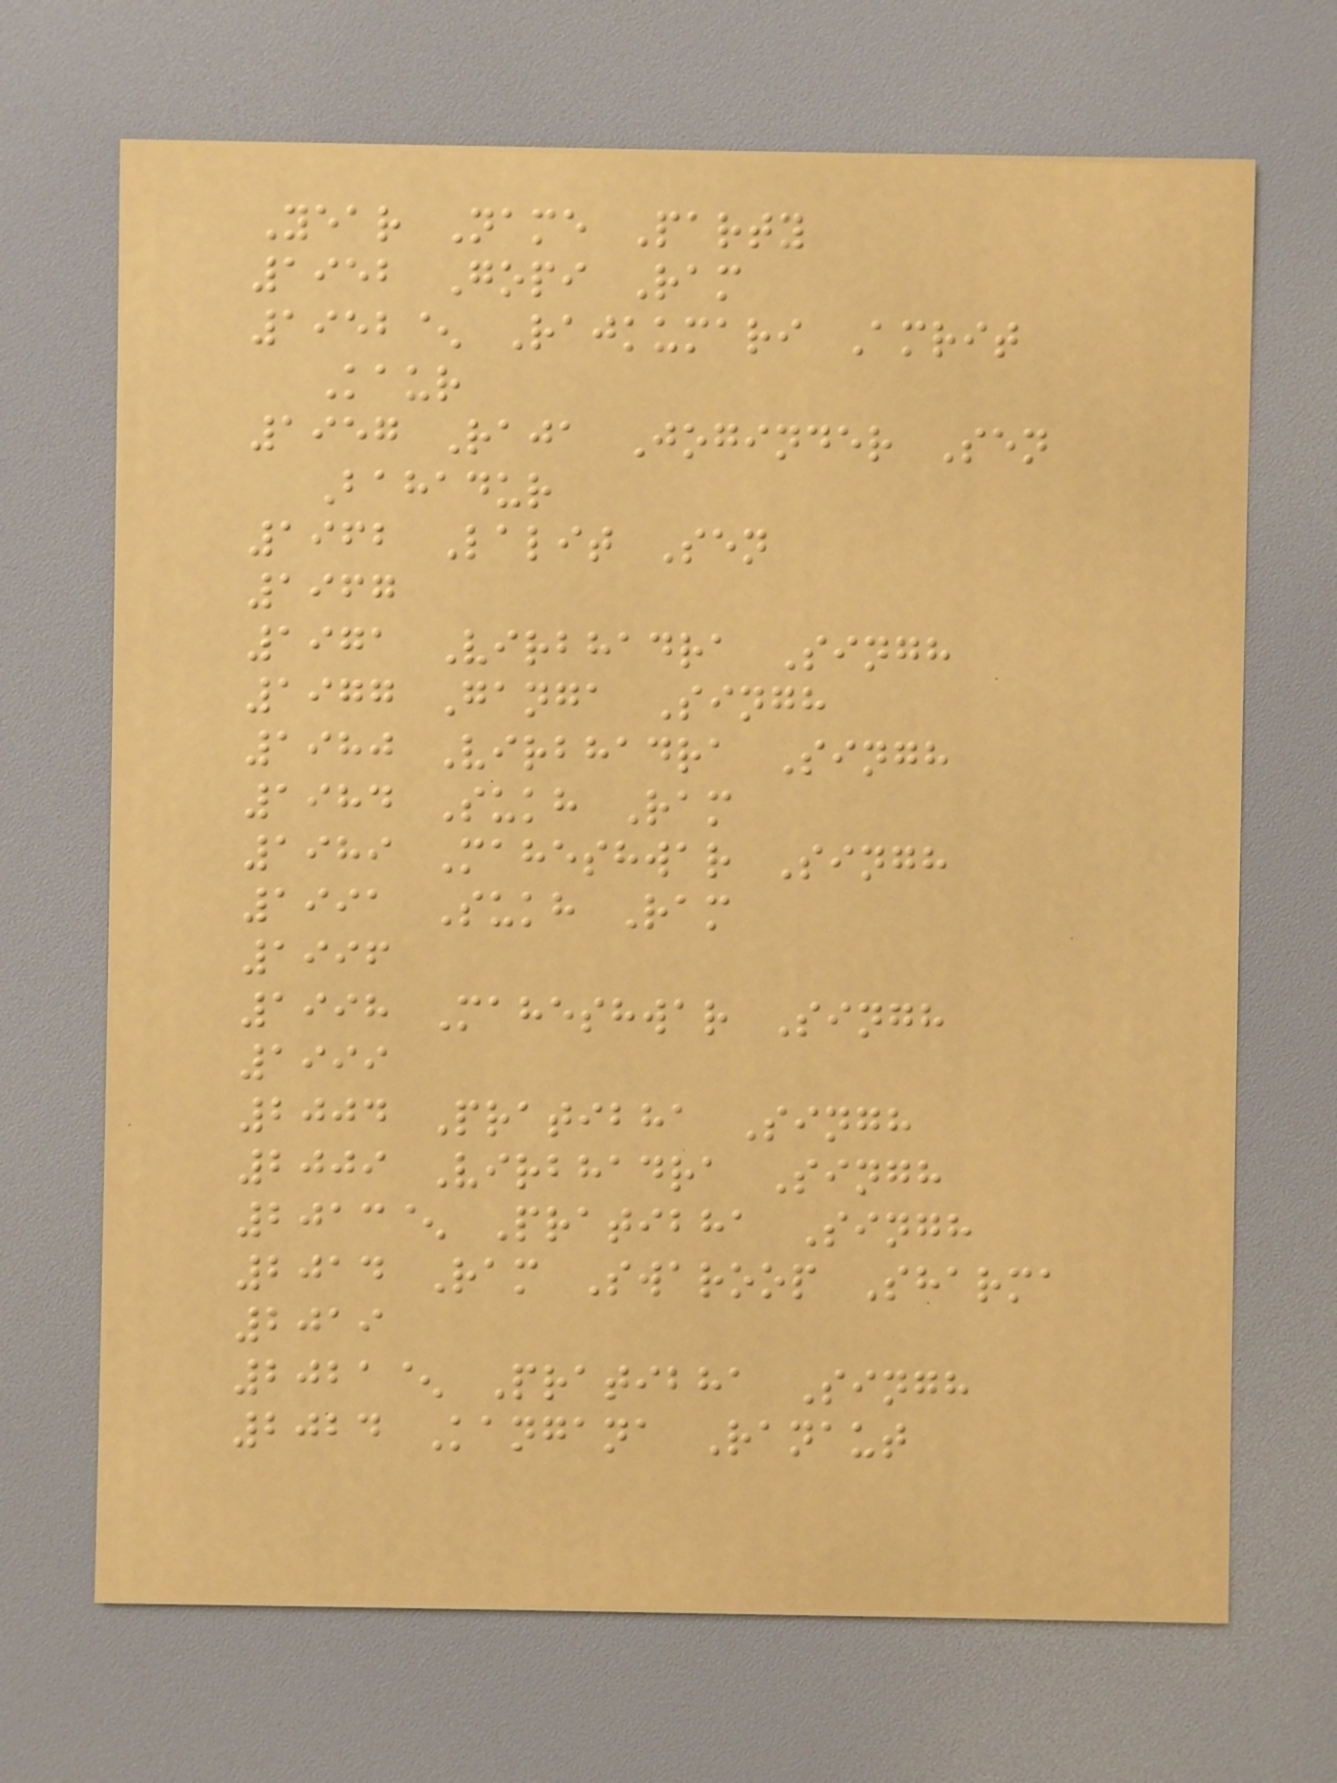Year Name Party
1952 Gopi Ram
1952^ Rajkumari Amrit
Kaur
1957 Raja Joginder Sen
Bahadur
1962 Lalit Sen
1967
1971 Virbhadra Singh
1977 Ganga Singh
1980 Virbhadra Singh
1984 Sukh Ram
1989 Maheshwar Singh
1991 Sukh Ram
1996
1998 Maheshwar Singh
1999
2004 Pratibha Singh
2009 Virbhadra Singh
2013^ Pratibha Singh
2014 Ram Swaroop Sharma
2019
2021^ Pratibha Singh
2024 Kangana Ranaut
